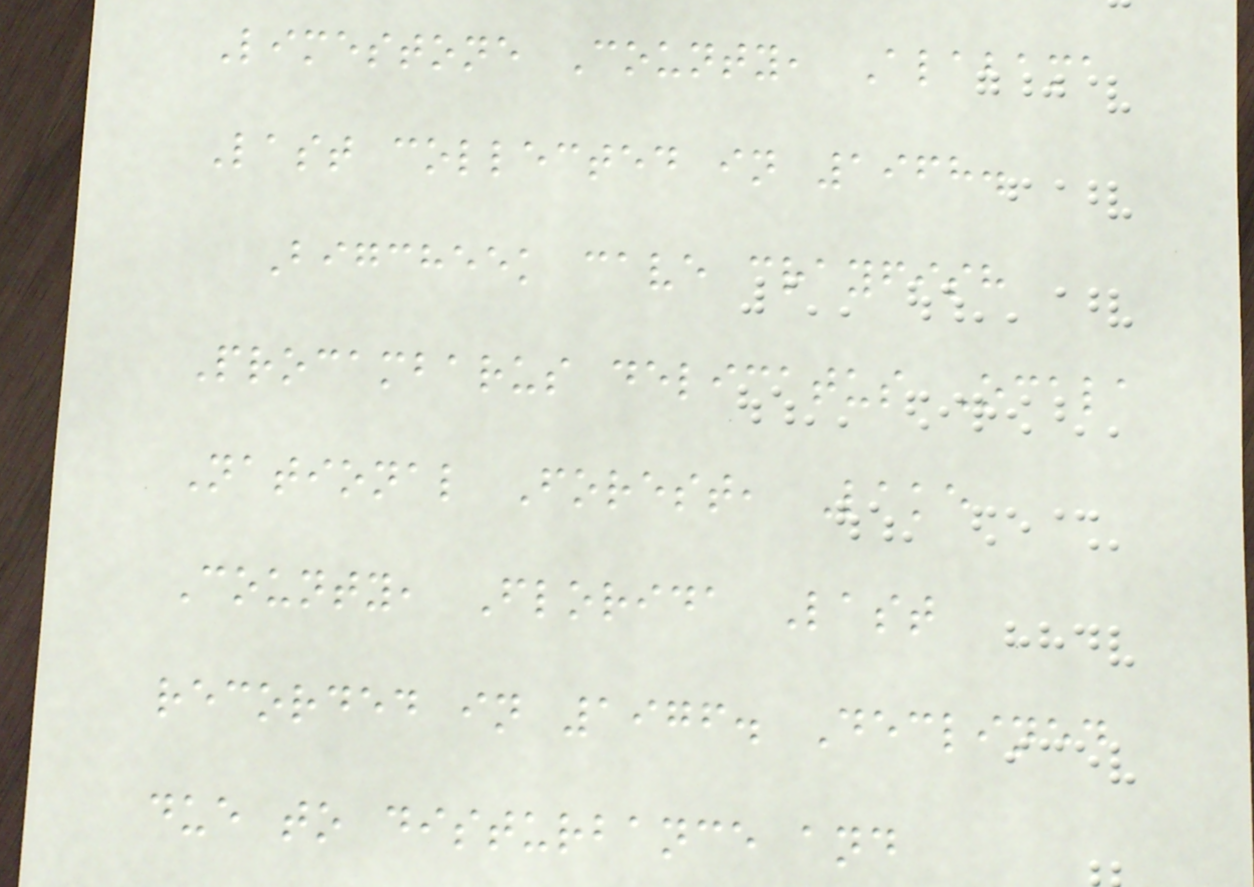Limestone County, Alabama
Last collected in 1968.
Bigcheek cave crayfish
Procambarus delicatus Ocala
National Forest, Lake
County, Florida Last
recorded in 1976. Declined
due to disturbance and
